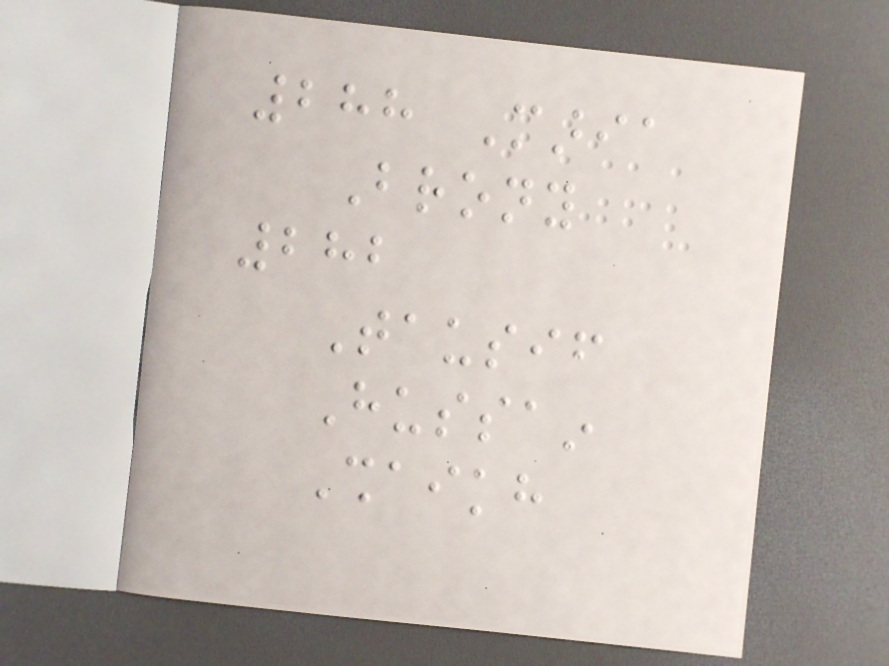288 Maria
Brony
282
Tausif
Hussain
Shaikh
